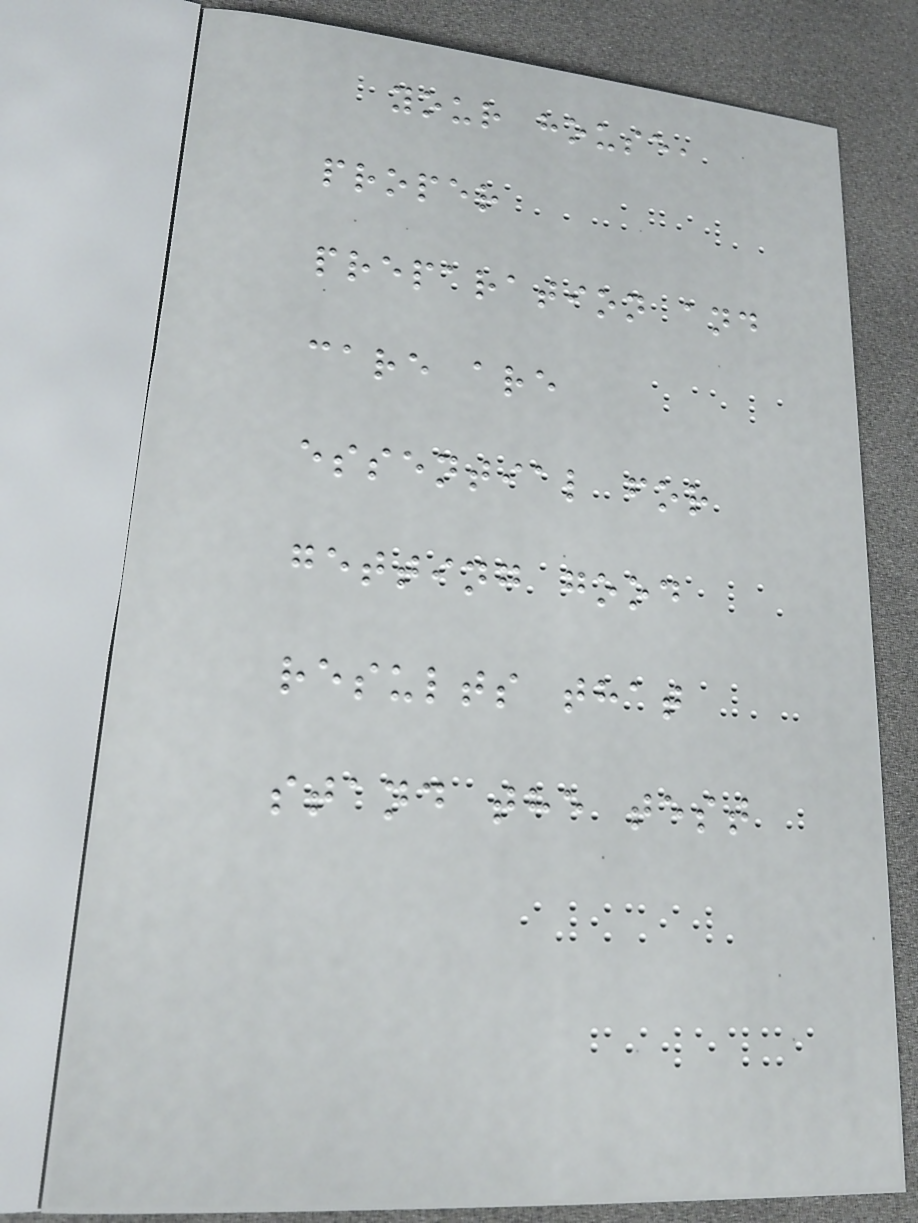your house,
proper
preparation and
care are
essential for
getting good
results that
stand the test
